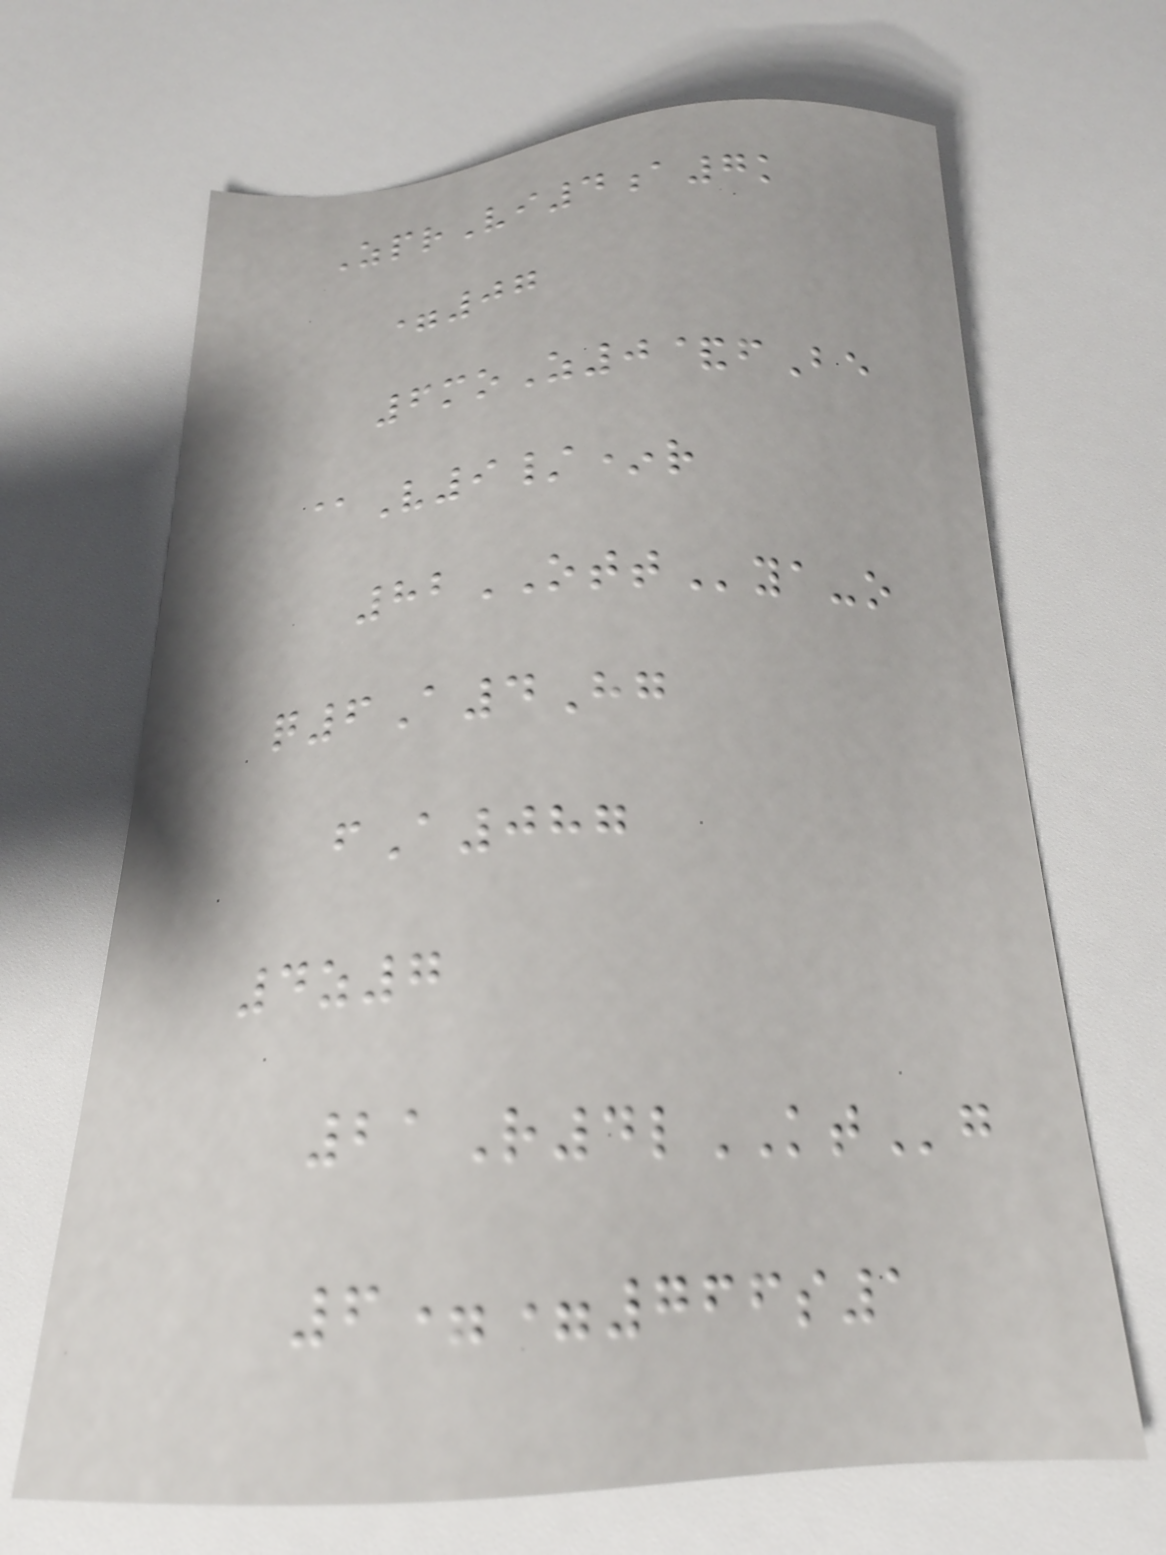ZprVi4a7k
=07
6moZ0&fBe
@V9/*r
82OTTya-o
q6A4Hg
fA087
4z7
21R4lKTg
6==766s1
